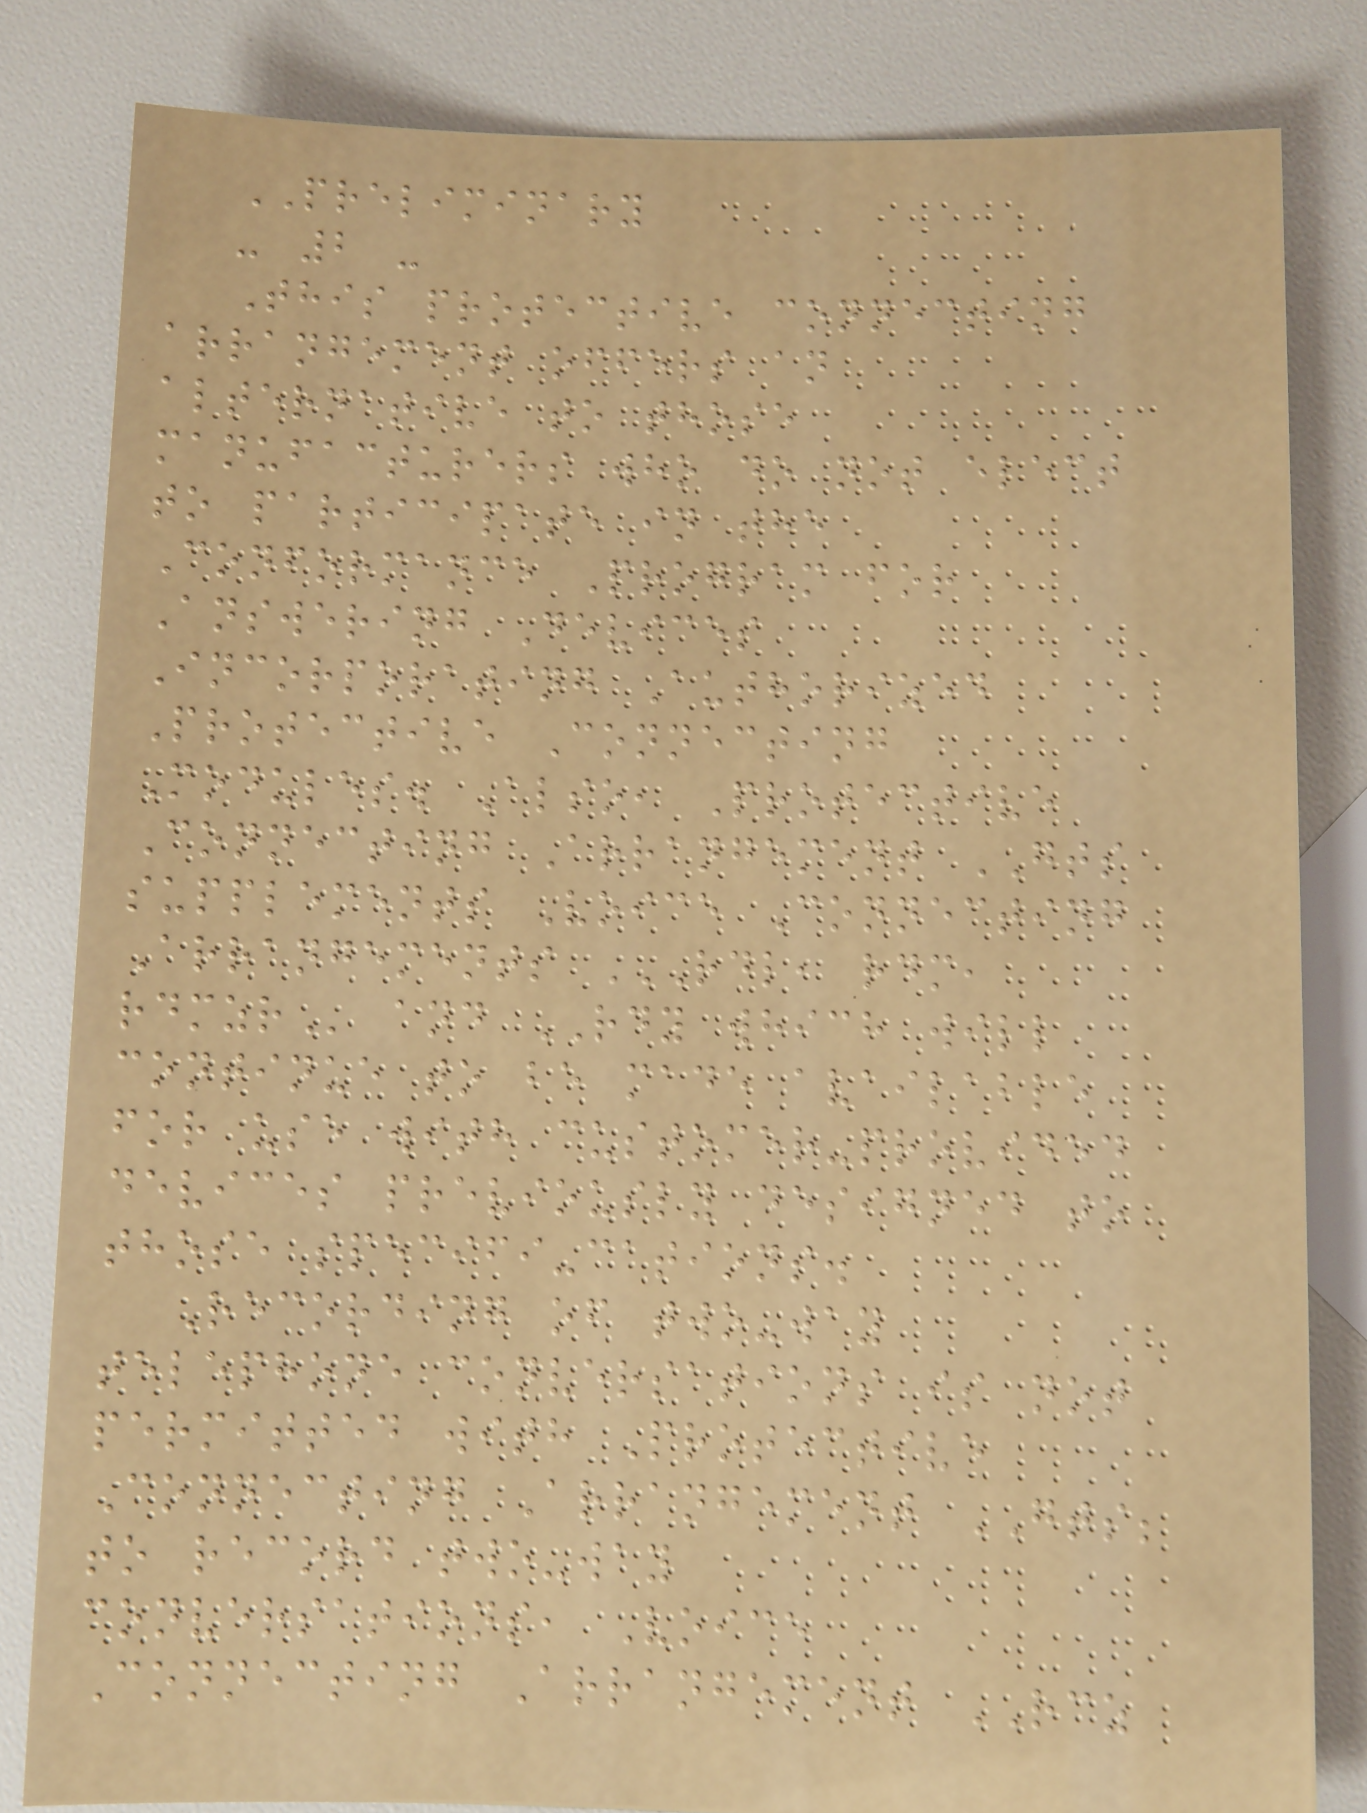PRELIMINARY
- 2 -
This protective connecting
arrangement offers an
alternative to those
manufacturers who do not elect
to participate in the
Conformance Program for
Answering Devices
Incorporating Authorized
Protective Connecting
Modules. Also, Protective
Connecting Arrangement GTS
supplements Voice Connecting
Arrangements RDL, RDM,
RDMZR and RDY which will
continue to be made available
for use with customer-provided
devices previously designed to
those specifi-cations.
Recording of two-way
telephone conversations is not
permitted with Protective
Connecting Arrangement GTS;
to record two-way
conversations, Voice
Connecting Arrangement RCZ
